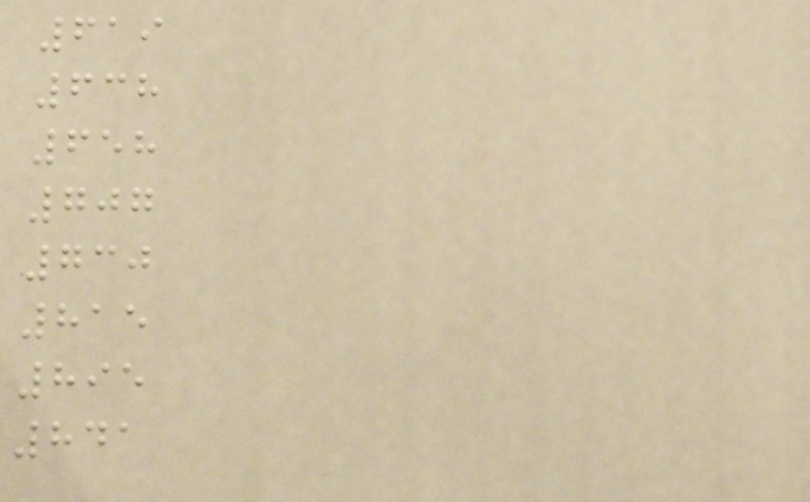619
638
658
707
730
815
895
841
